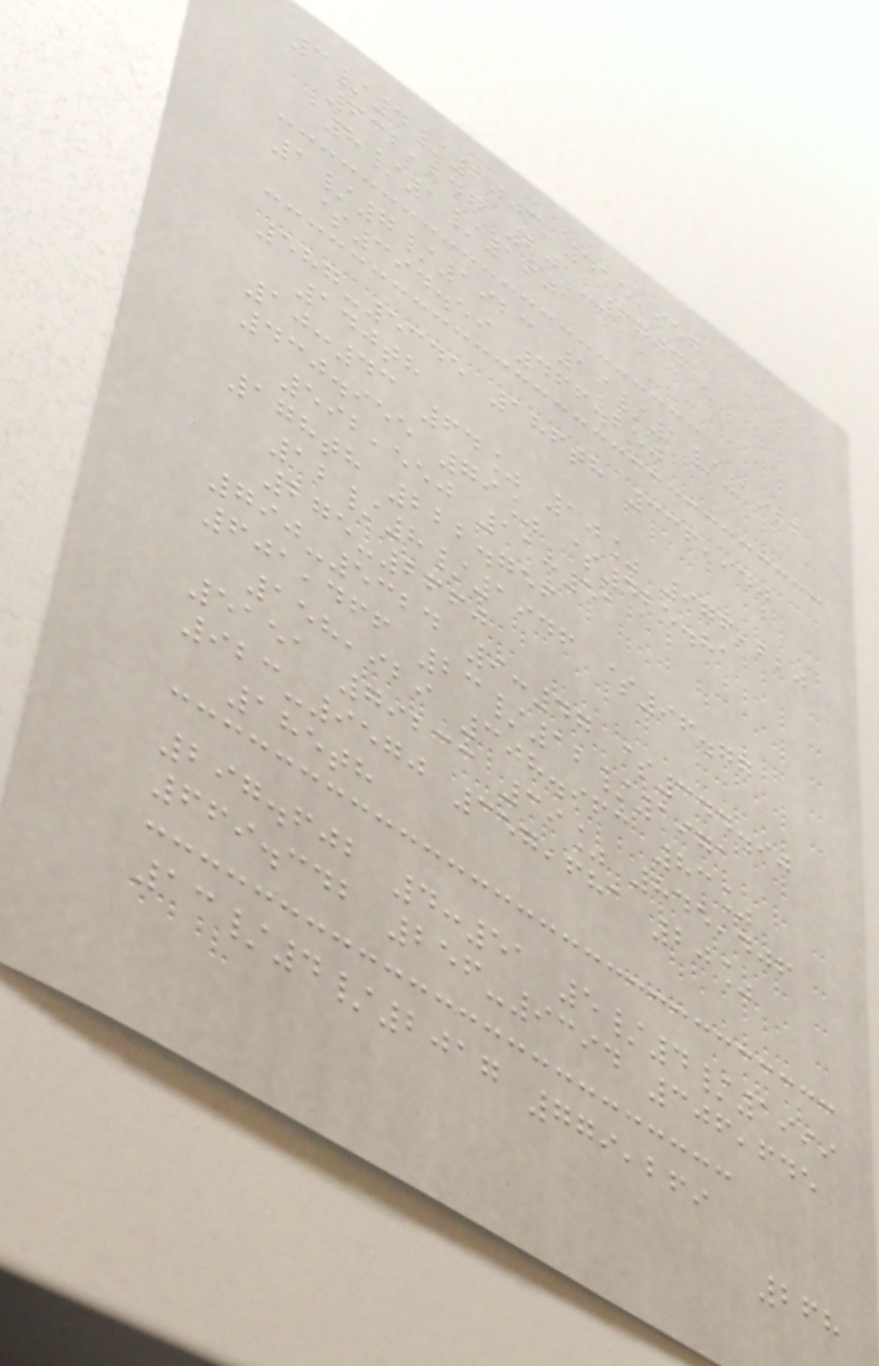3/4/2003 415,957
632,247 201-6704
8/1/1901
1/7/1923 19/1/1922
$394.59 466.250
587-5345 186th 336,940
140th
10:43 64% 10% 976,220
430.955 79% $425.81
592,550 11:51
178th 222.756
12/8/1946 $96.77
275-2660
790-5324 9:47 $344.90
601,466 23/12/1971
158,929 308.963 83%
5151 79233 39% 845,406
923-9570 357,681 20%
185th
297.602 4:51 5/4/1999
669.342 256-9394 306,645
13/4/2017 779,269
268
